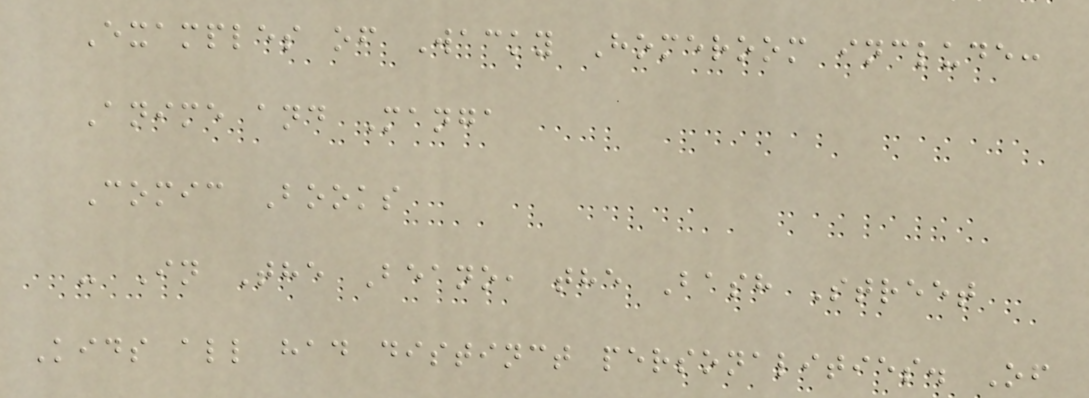Examples of Wacky Homeroom include:
Anime and Manga
Comic Books
- In The Beano, the Bash Street
Kids all had distinct personalities. Of
